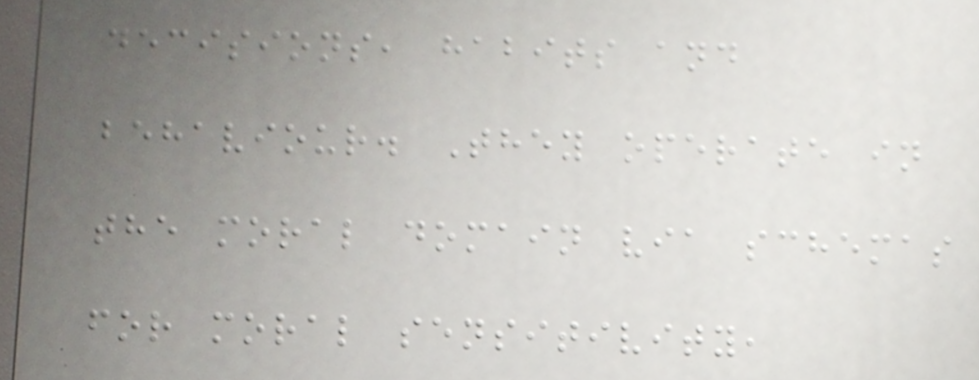decisions, habits and
behaviour. They operate in
the moral domain via schemas
for moral sensitivity,
